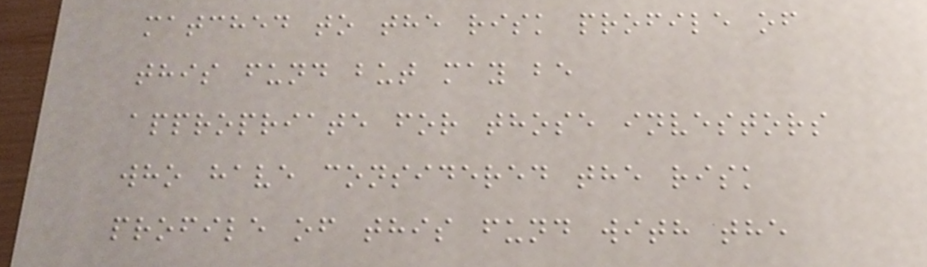matched to the risk profile of
this fund but may be
appropriate for those investors
who have considered the risk
profile of this fund with the
